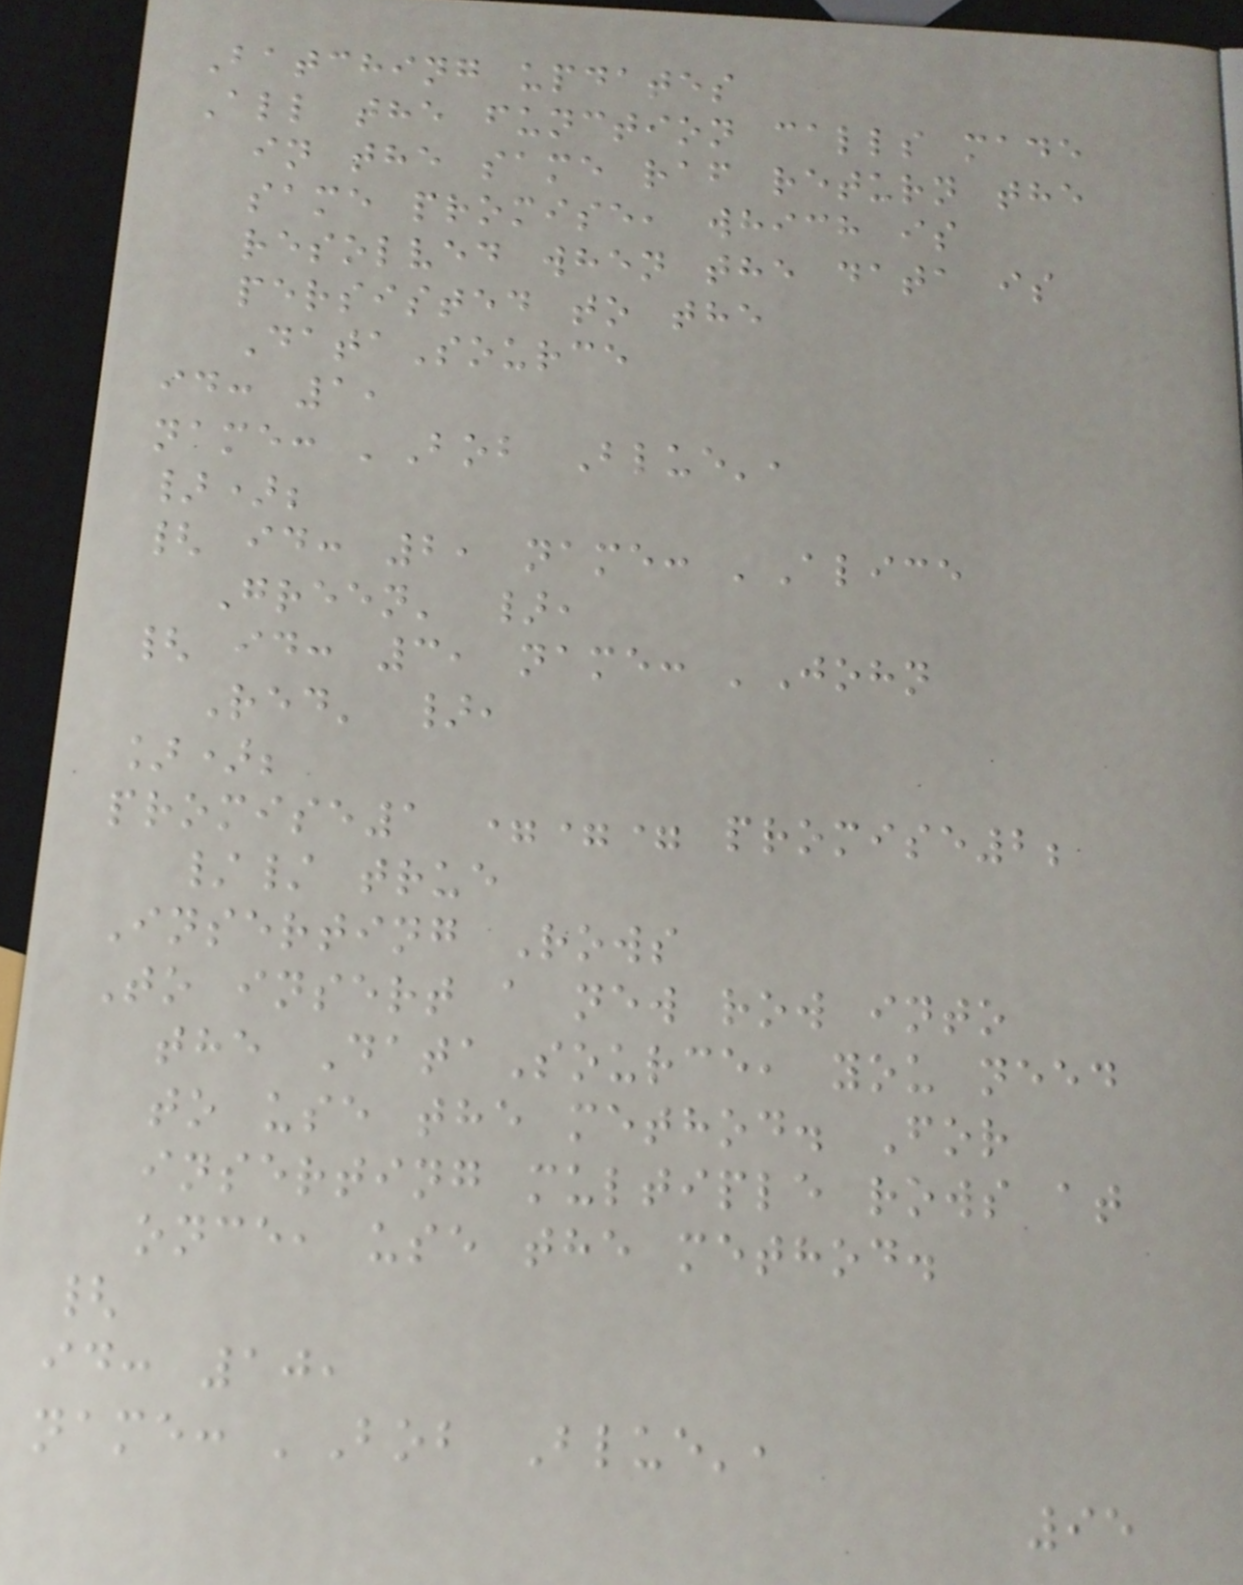Batching updates
All the function calls made
in the same raf return the
same promise, which is
resolved when the data is
persisted to the
DataSource
id: 1,
name: 'Bob Blue',
});
{ id: 2, name: 'Alice
Green' },
{ id: 3, name: 'John
Red' },
]);
promise1 === promise2;
// true
Inserting Rows
To insert a new row into
the DataSource, you need
to use the method. For
inserting multiple rows at
once, use the method.
{
id: 10,
name: 'Bob Blue',
95
